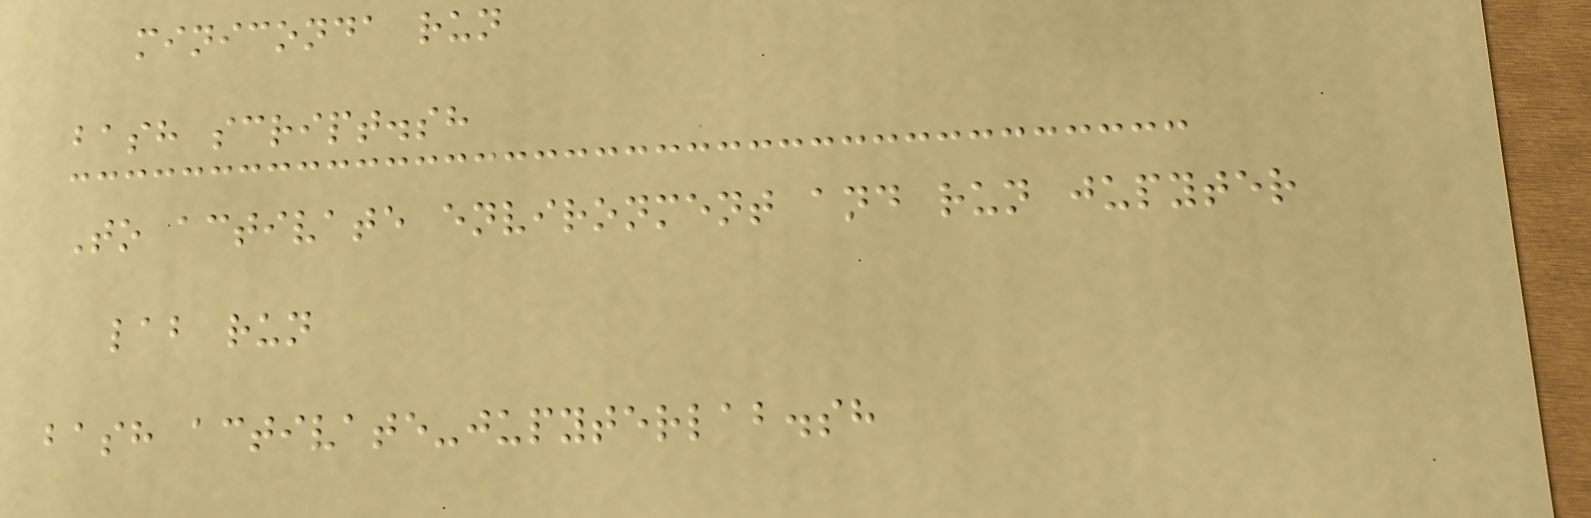miniconda run
bash script.sh
To activate environment and run jupyter
lab run
bash activate-jupyterlab.sh
